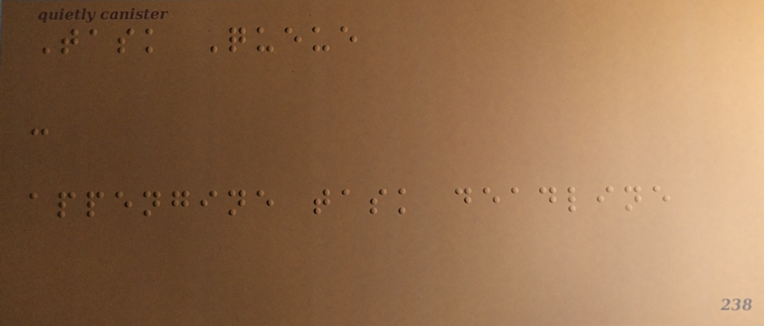Task Queue
-
appengine task deadline
